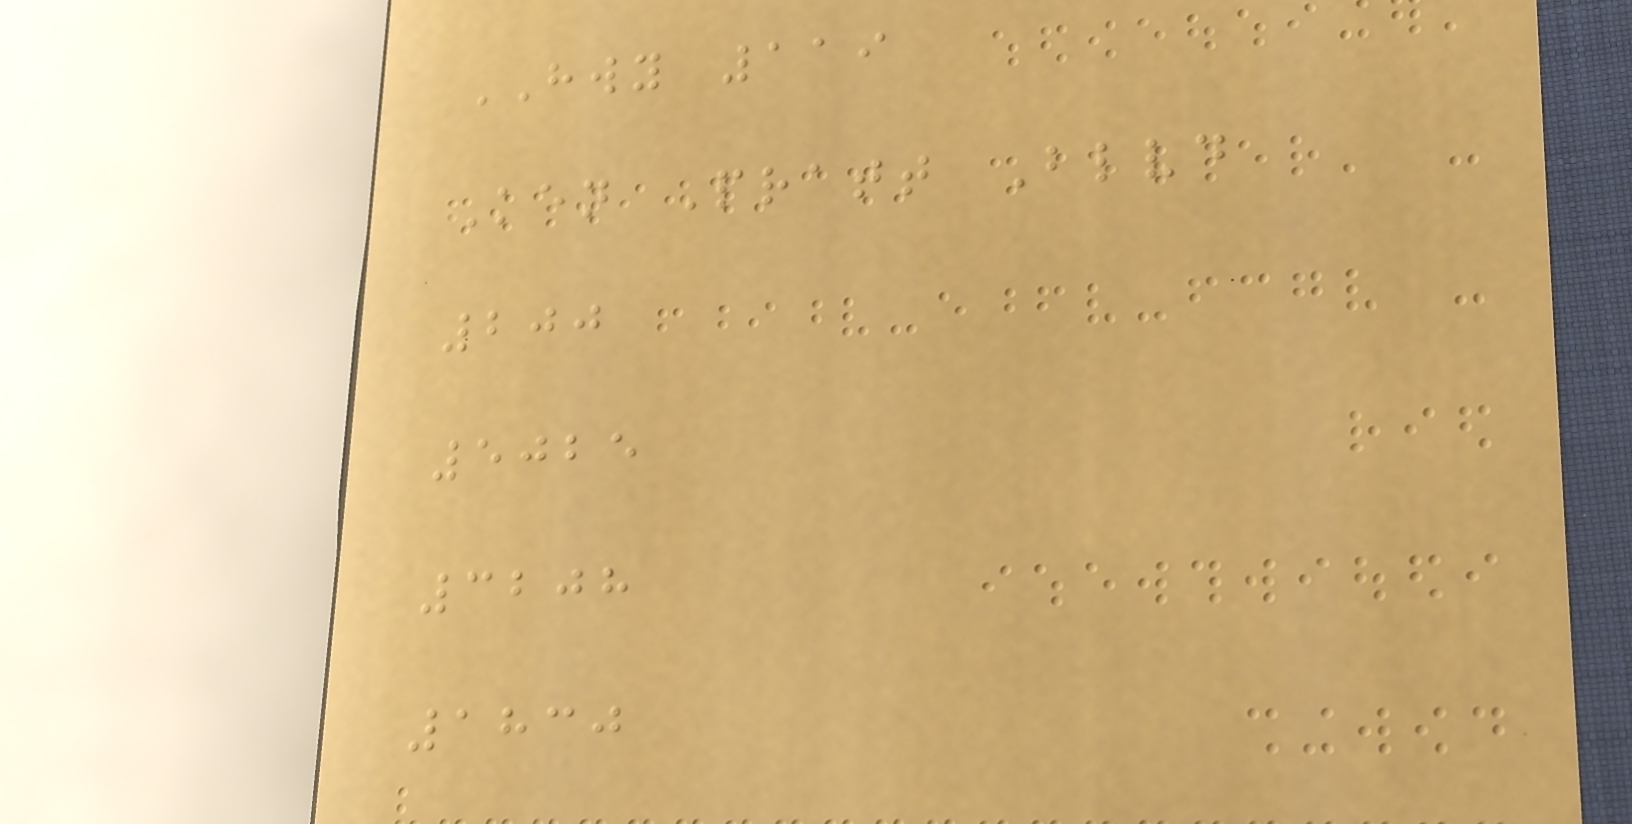HWY 119
Ken Pratt Blvd
200
5025
3208
1830
